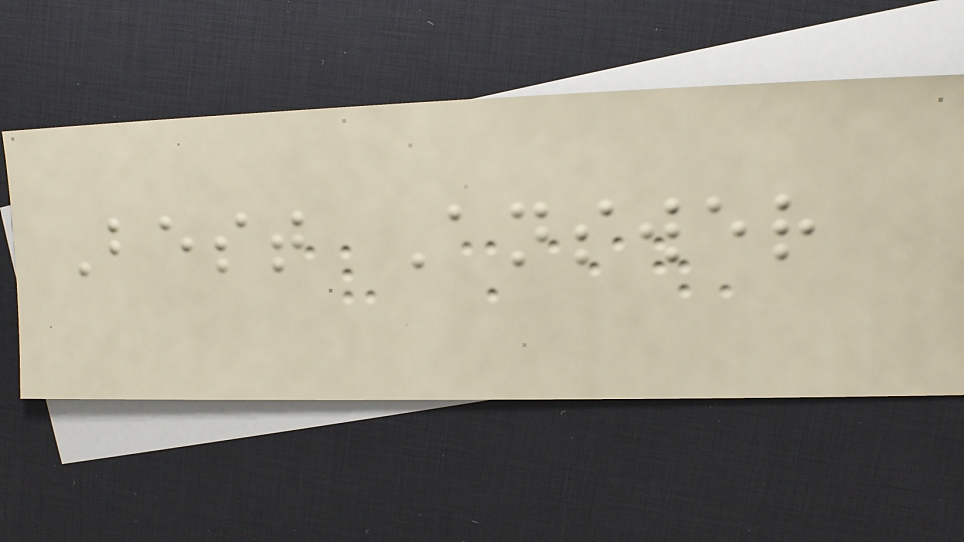Best Answer
